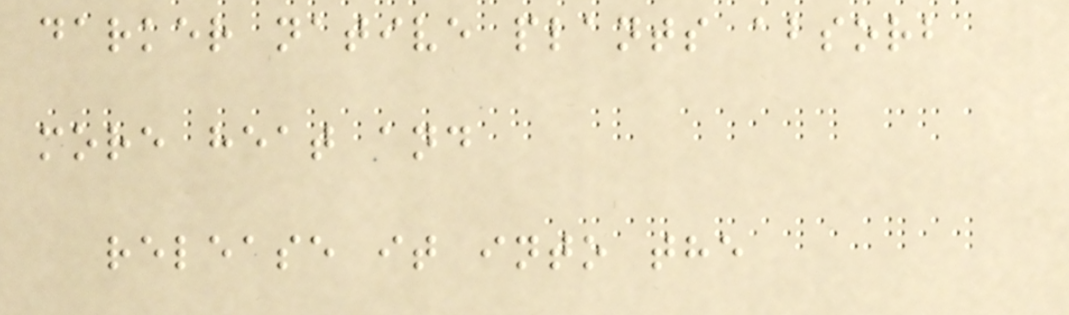darker native plants absorb
more heat and
release it into the
